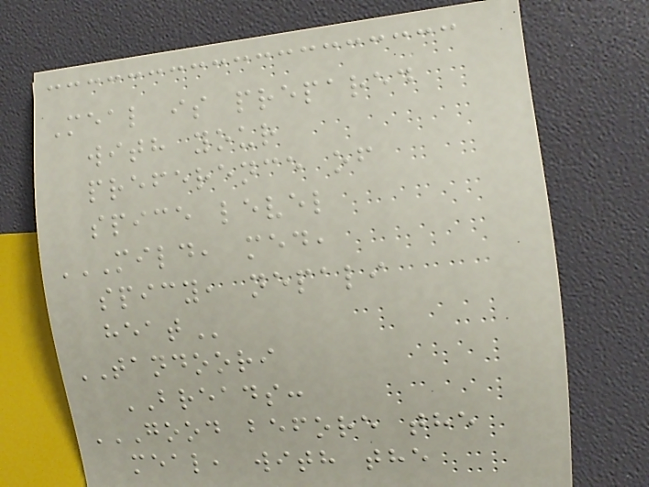Meal is prepared
with your
preference of
spice level
MILD, MED,
SPICY, NEPALI
HEAT
TANDOORI
BREADS:
GOOD BEFORE THE
MEAL, WITH THE
